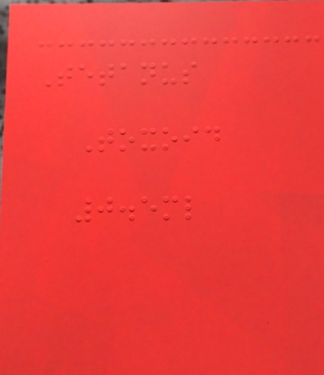Tetanus
Toxoid
0.5ml
